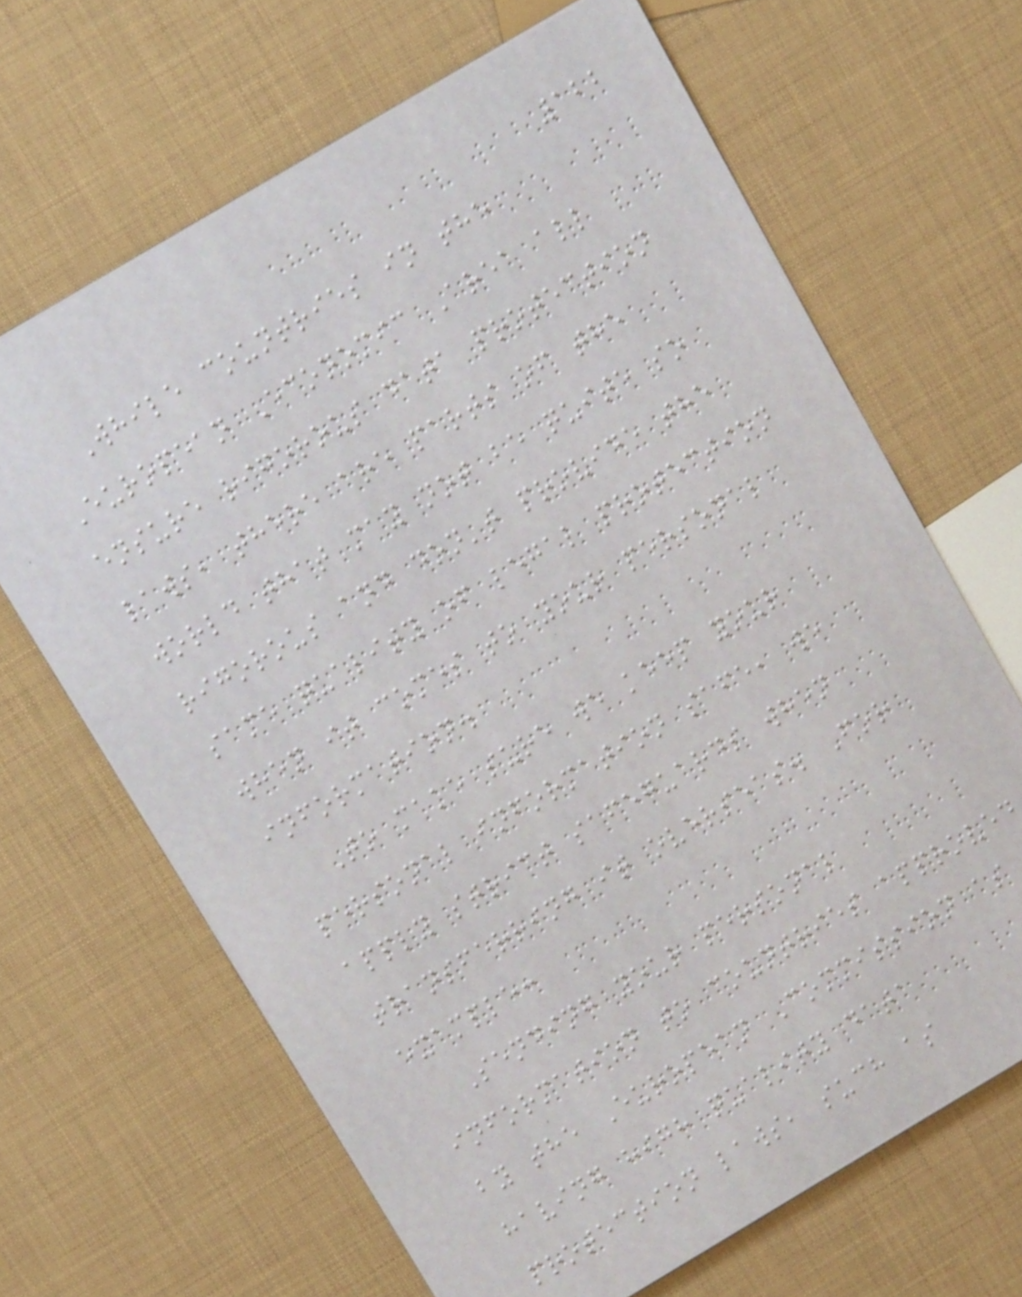122
While countries in the
European Economic Area all
ensure rigorous data protection
laws, there are parts of the
world that may not be quite so
rigorous and don't provide the
same quality of legal protection
when it comes to your personal
information.
To make sure we keep your
personal information safe, we
apply strict safeguards when
transferring it overseas. For
example:
Sending your personal
information to countries approved
by the European Commission as
having high quality data
protection laws, such as
